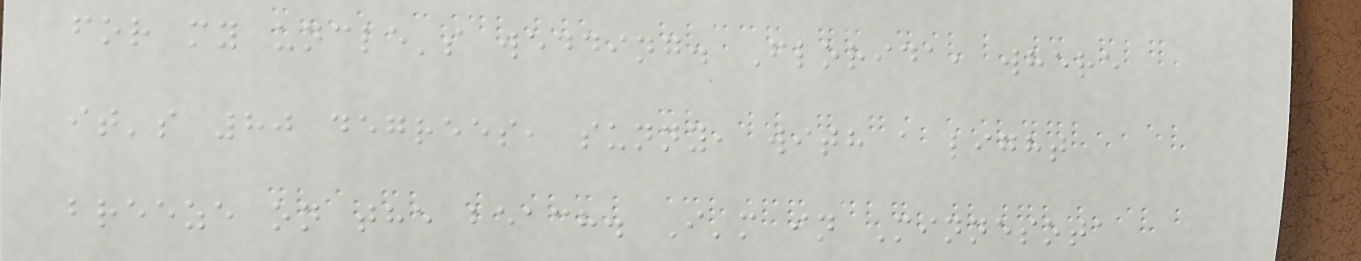for my uncle's wedding. Florida, where
it's 80 degrees, sunny, with a light
breeze on the beach. I'm in Minnesota
